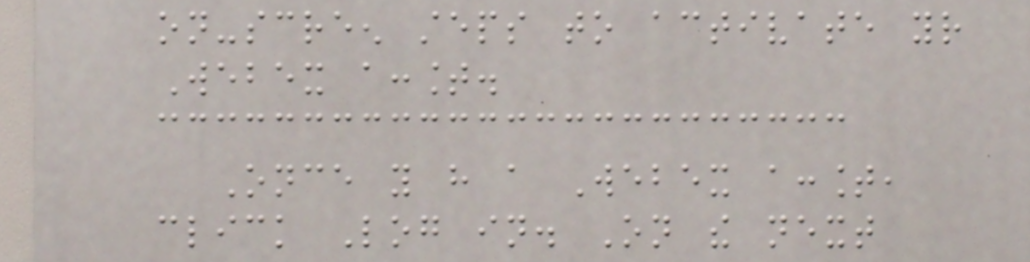on-screen steps to activate your
Webex account.
Once you have a Webex account,
click Log in. On the next
